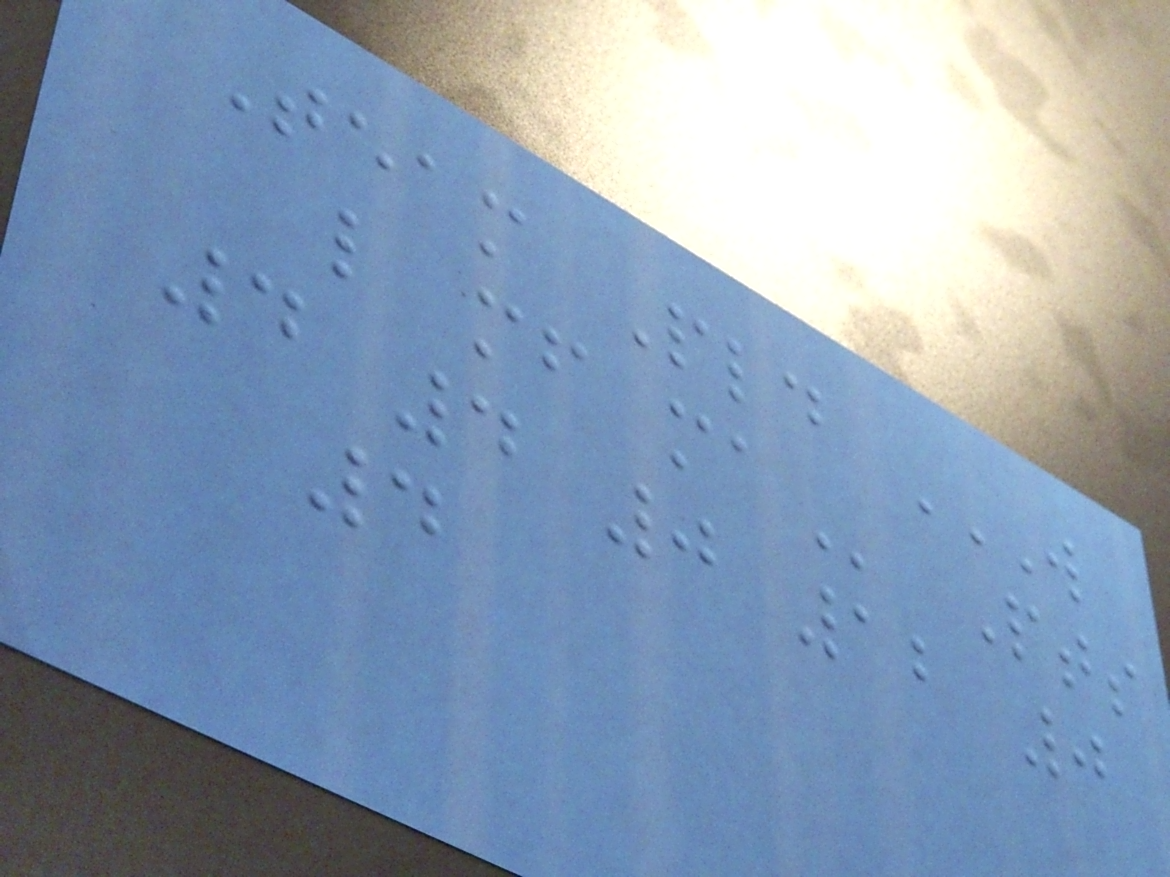Team Pld W
L MF MA Pts
4 4 0 12 0
4
